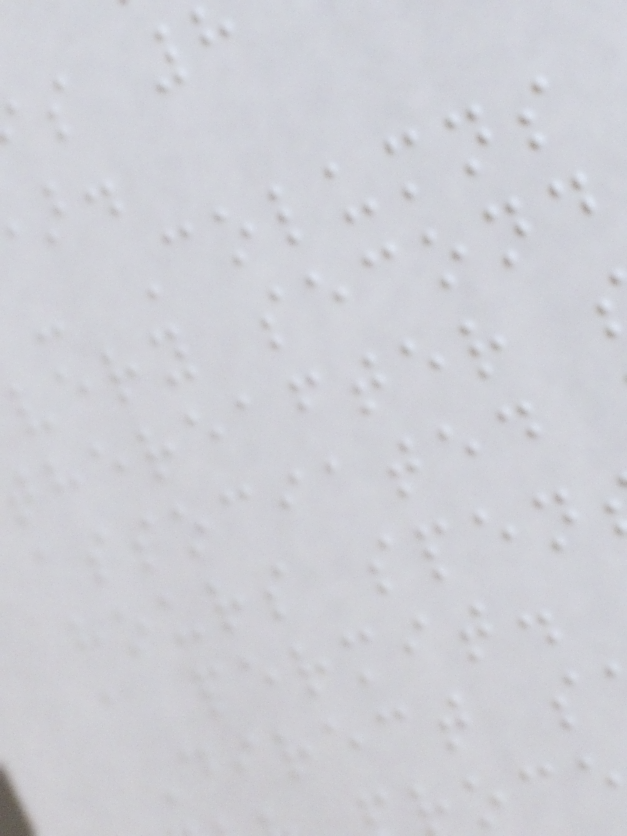- Columns
very second
hereafter
associated
hours spen
a permit.
Direct s
